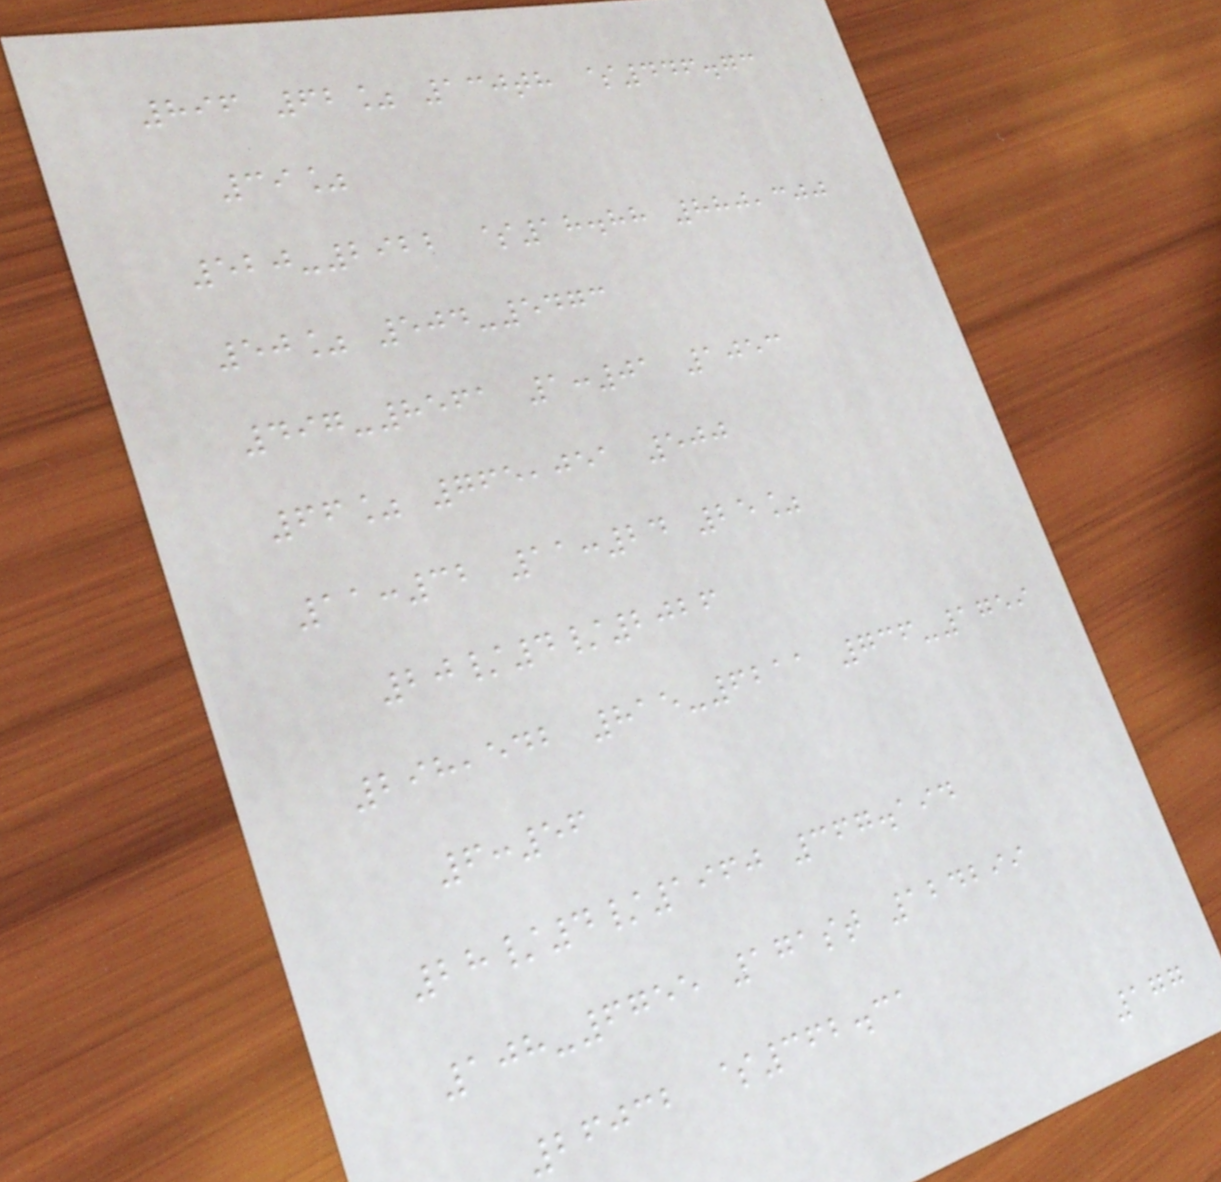896 62% 130th $446.73
39%
520-2922 $18.88 880,300
50% 504-5473
497-8561 1:01 1053
66% 765,051 500
11:32 11:24 25%
20/4/2026
298,542 815-6211 736-1759
6:56
28/4/1960 367.194
108-6755 171st 124299
26032 $362.31
177
